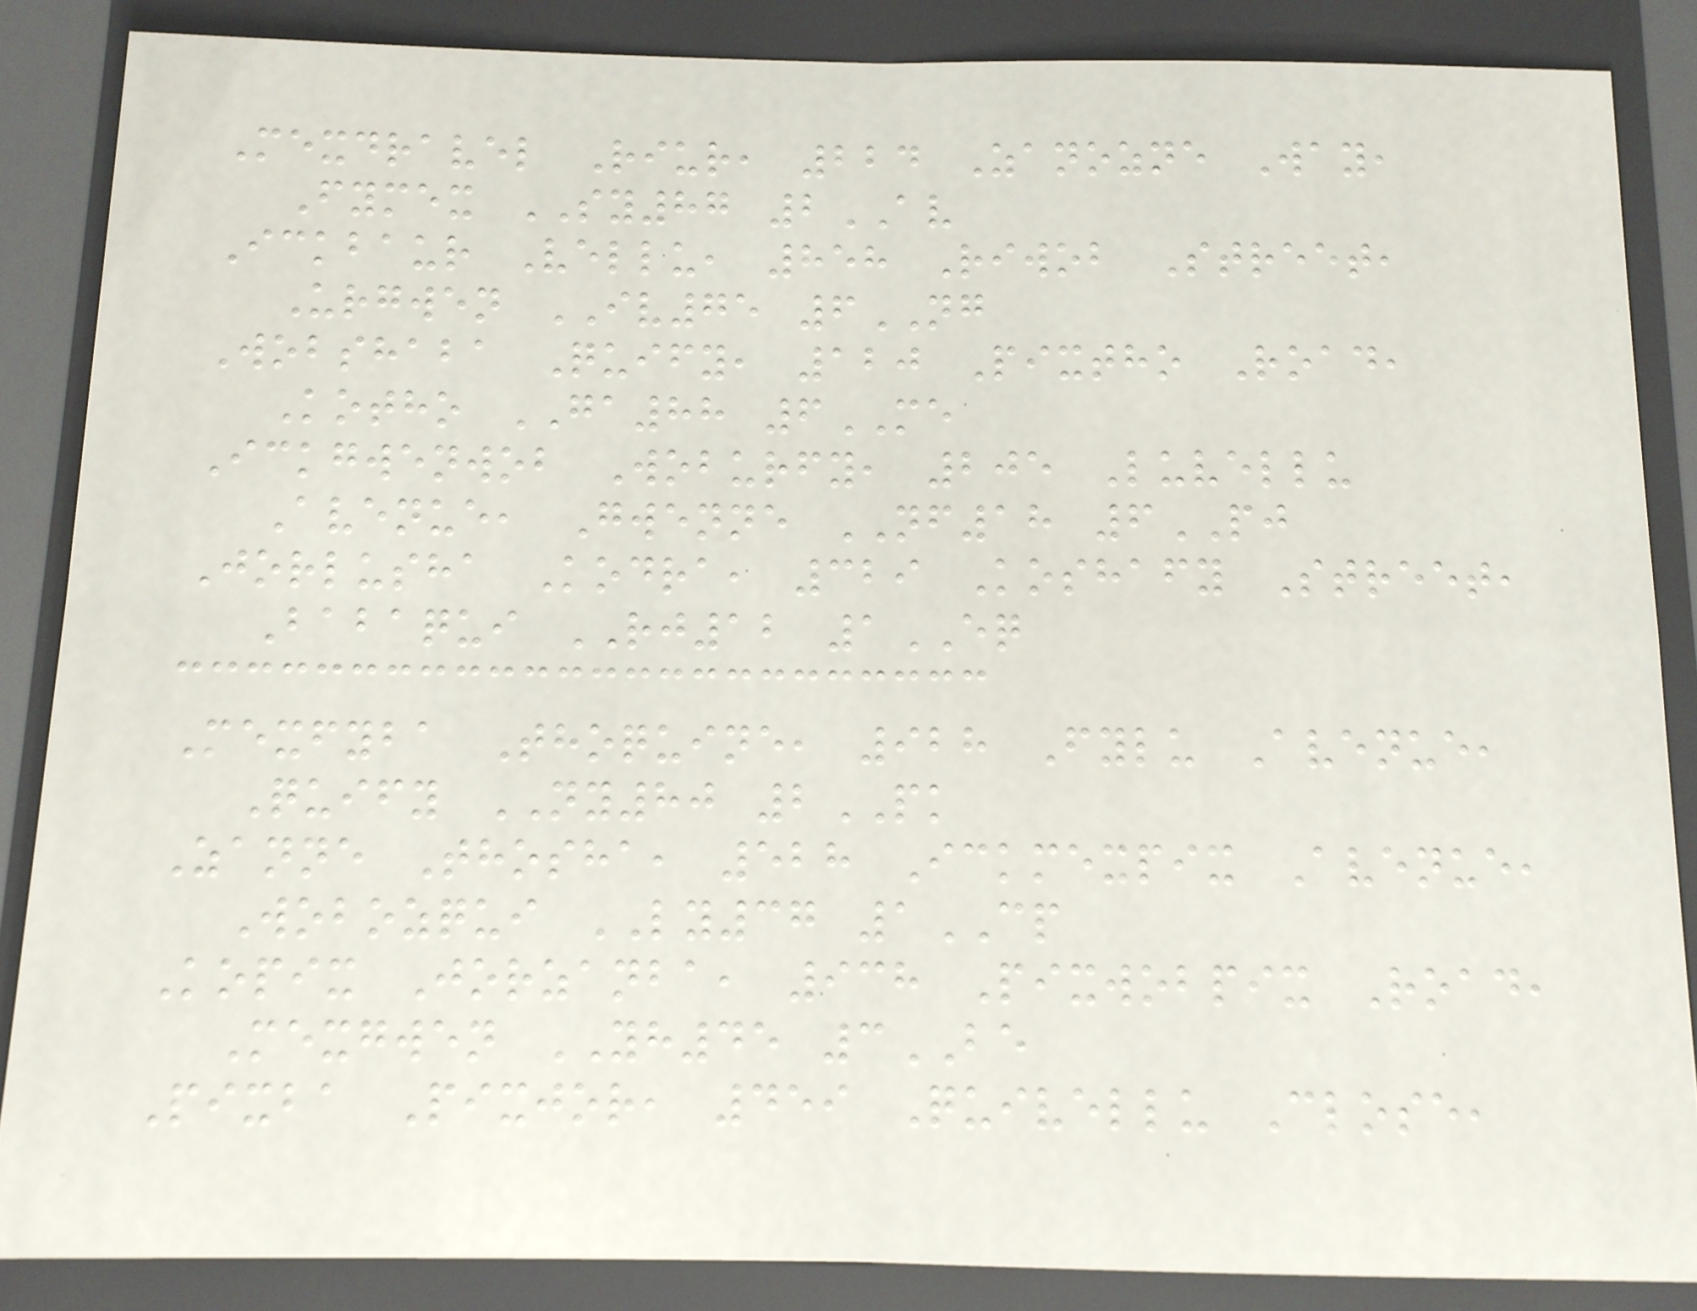Mexdravel Riur, 224 Zanozne Way,
Fymex SY87 2AV
Ickbaur Vellu, 858 Riwob Street,
Urgwen IV75 6NG
Wobshaba Quify, 120 Pixtho Road,
Kotho GA88 6ME
Ickgwenwob Woburfy, 205 Luvellu
Avenue, Gwenne NF18 6PJ
Jorlusha Kodra, 329 Koshafy Street,
Babaqui RJ12 1EQ
Mexfyba Thoquine, 928 Fylu Avenue,
Quify NY80 2PK
Zanne Thosha, 528 Ickmexpix Avenue,
Wobozqui LY37 1CP
Kopix Jorzanba, 938 Pixwobpix Road,
Mexgwen YH45 3BE
Pixba Pixjor, 459 Quivellu Close,
